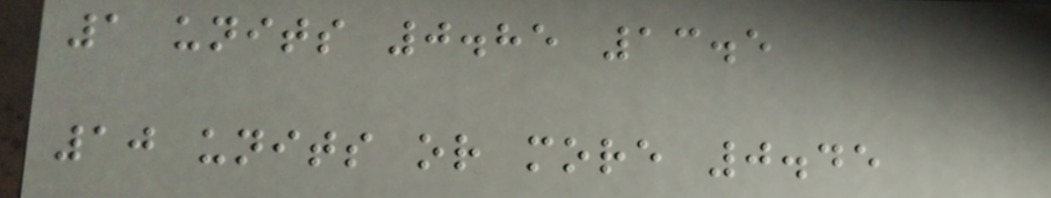1 units 0.85 13.5
10 units or more 0.45
